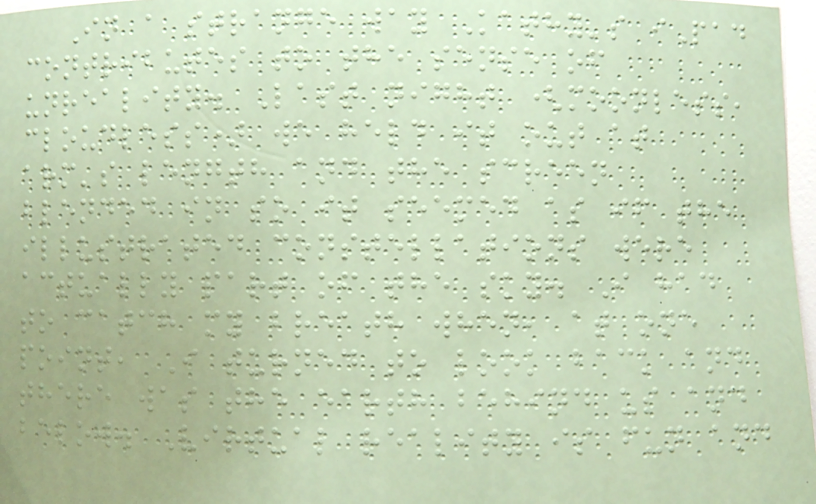In a strange way Kathy's iPad
contributes to the sense of
unreality. Last night (moonless,
cloudless) we held it out at
arm's length and the screen
blended in so it seemed as if the
illustrated constellations were
actually part of the sky. I had
to catch my breath when, at one
point, I turned to look back and
there was the earth behind us and
below. Virtual reality is fun and
